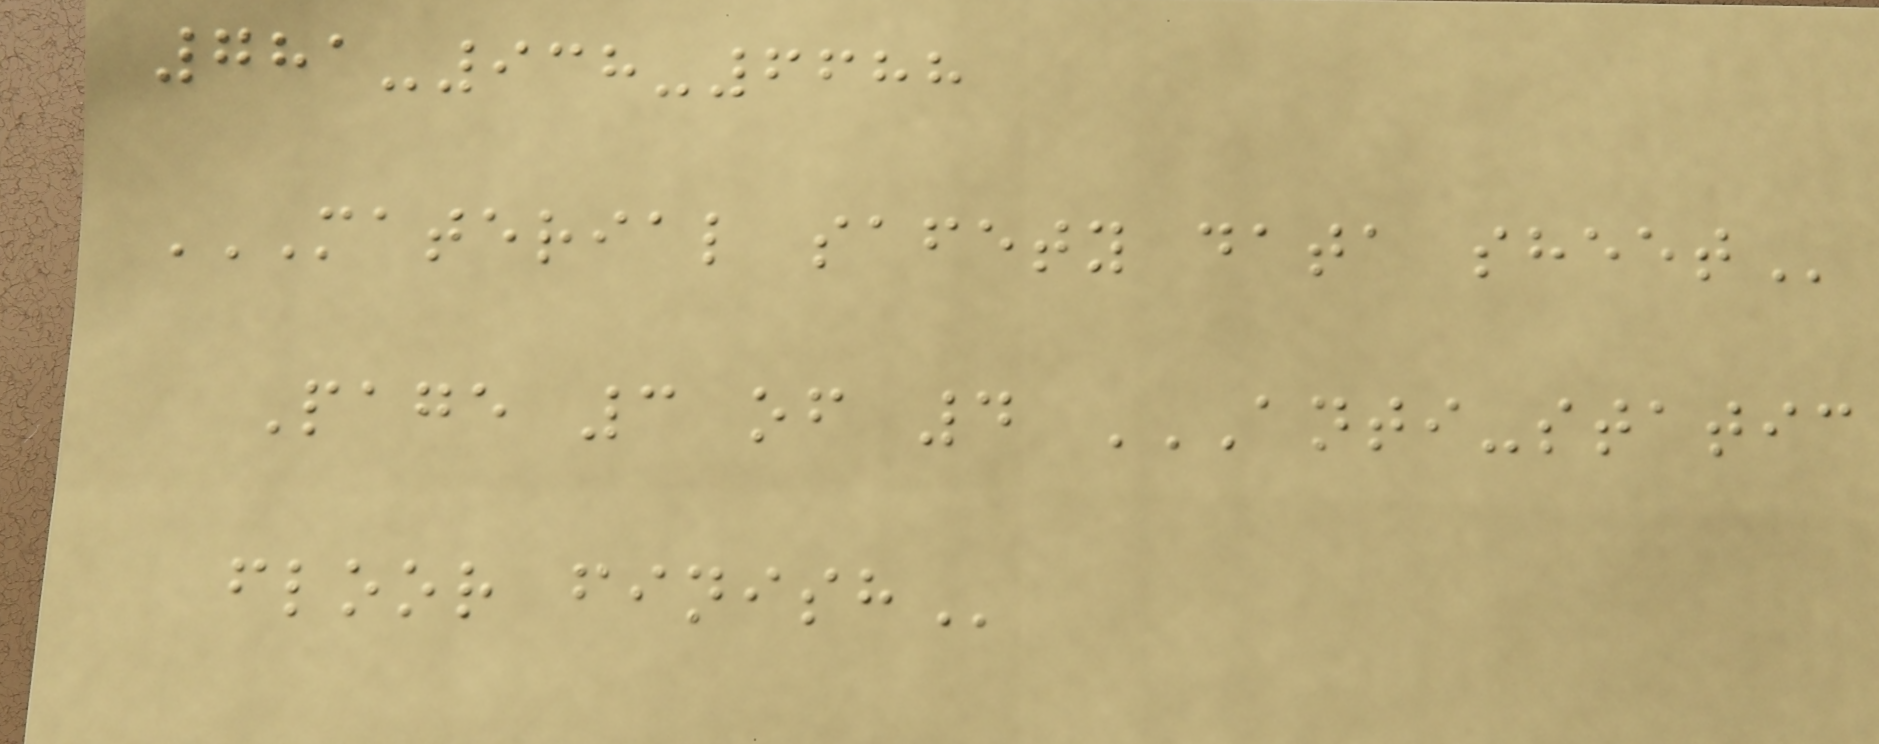781-938-6688
MATERIAL SAFETY DATA SHEET
Page 3 of 4 ANTI-STATIC
FLOOR FINISH
